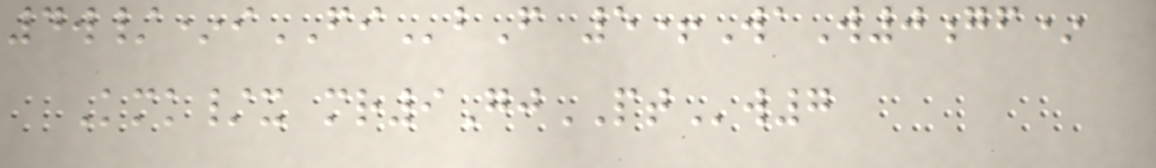4w/*iFIbF 5+WaW0gf*
Kmk/x mr9GjPTw7
